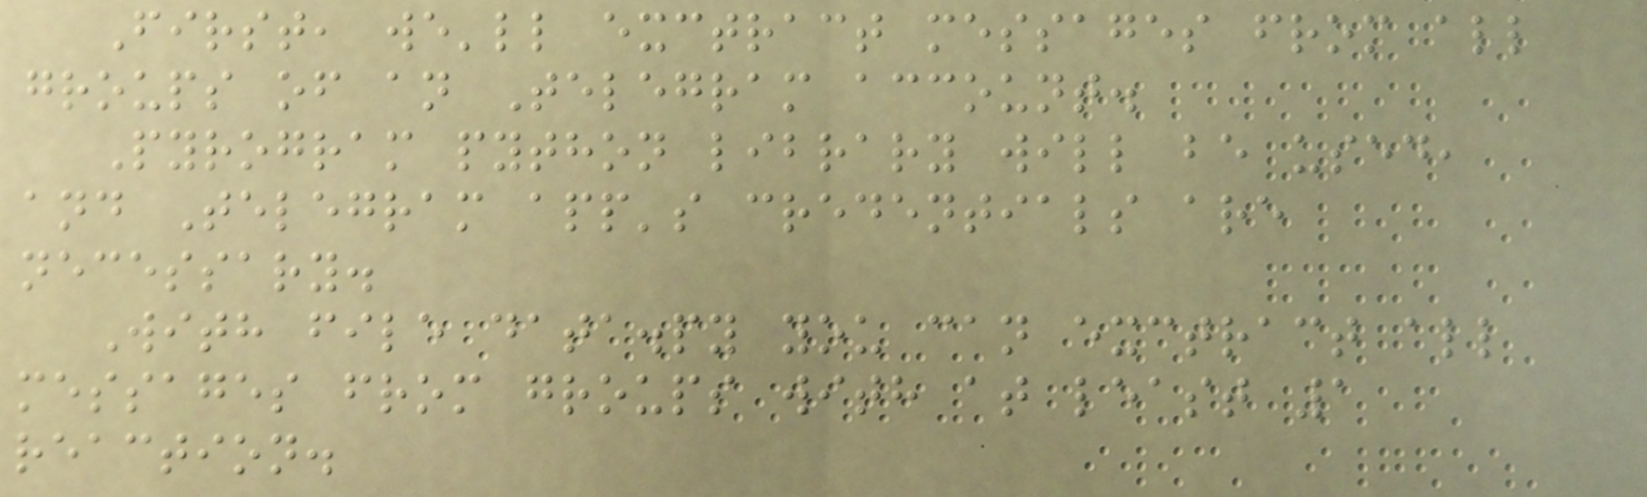First, we'll exctract messages from all
groups of an Telegram account.
Pyrogram python library will be used,
and Telegram app's credentials are
necessary.
With file data.py you can exctract all
messages from groups with at least 1
reaction.
